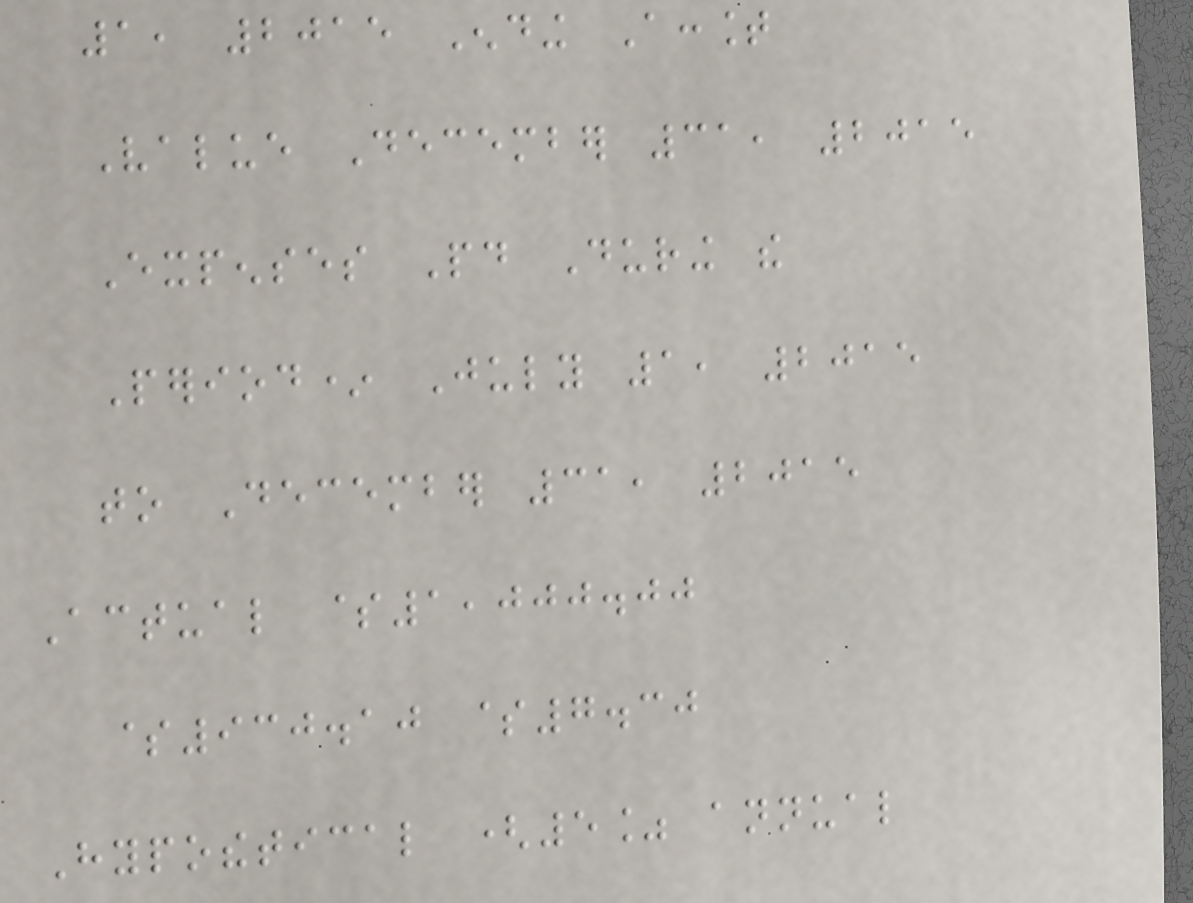1, 2015 Ending Account
Value December 31, 2015
Expenses Paid During the
Period* July 1, 2015
to December 31, 2015
Actual $1,000.00
$930.10 $7.30
Hypothetical (5% annual
